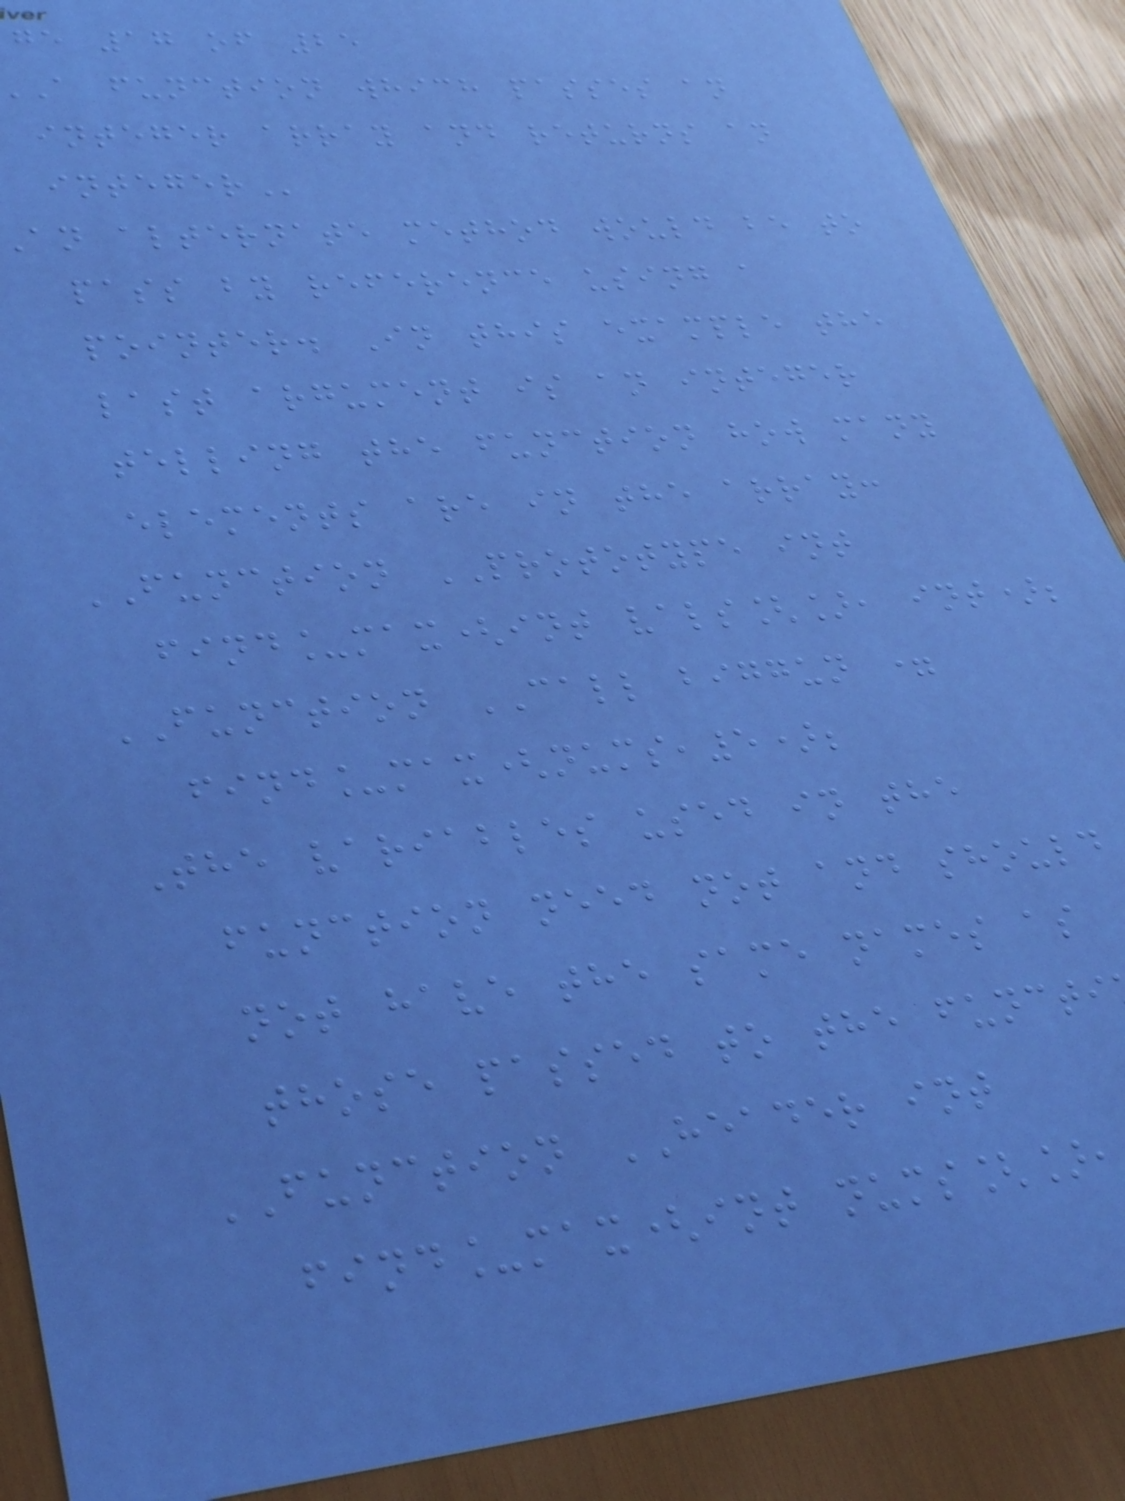ge 17 of 25
A function which passes an
integer array and returns an
an alternate method would be to
pass by reference using a
pointer. In this example the
last argument is an integer
telling the function how many
elements are in the array:
FUNCTION PROTOTYPE int
find_max(int vals[], int);
FUNCTION CALL biggun =
find_max(nums,5);
The variables used in the
function need not and should
not have the same names as
those passed to the functi
FUNCTION HEADER int
find_max(int nums[],
